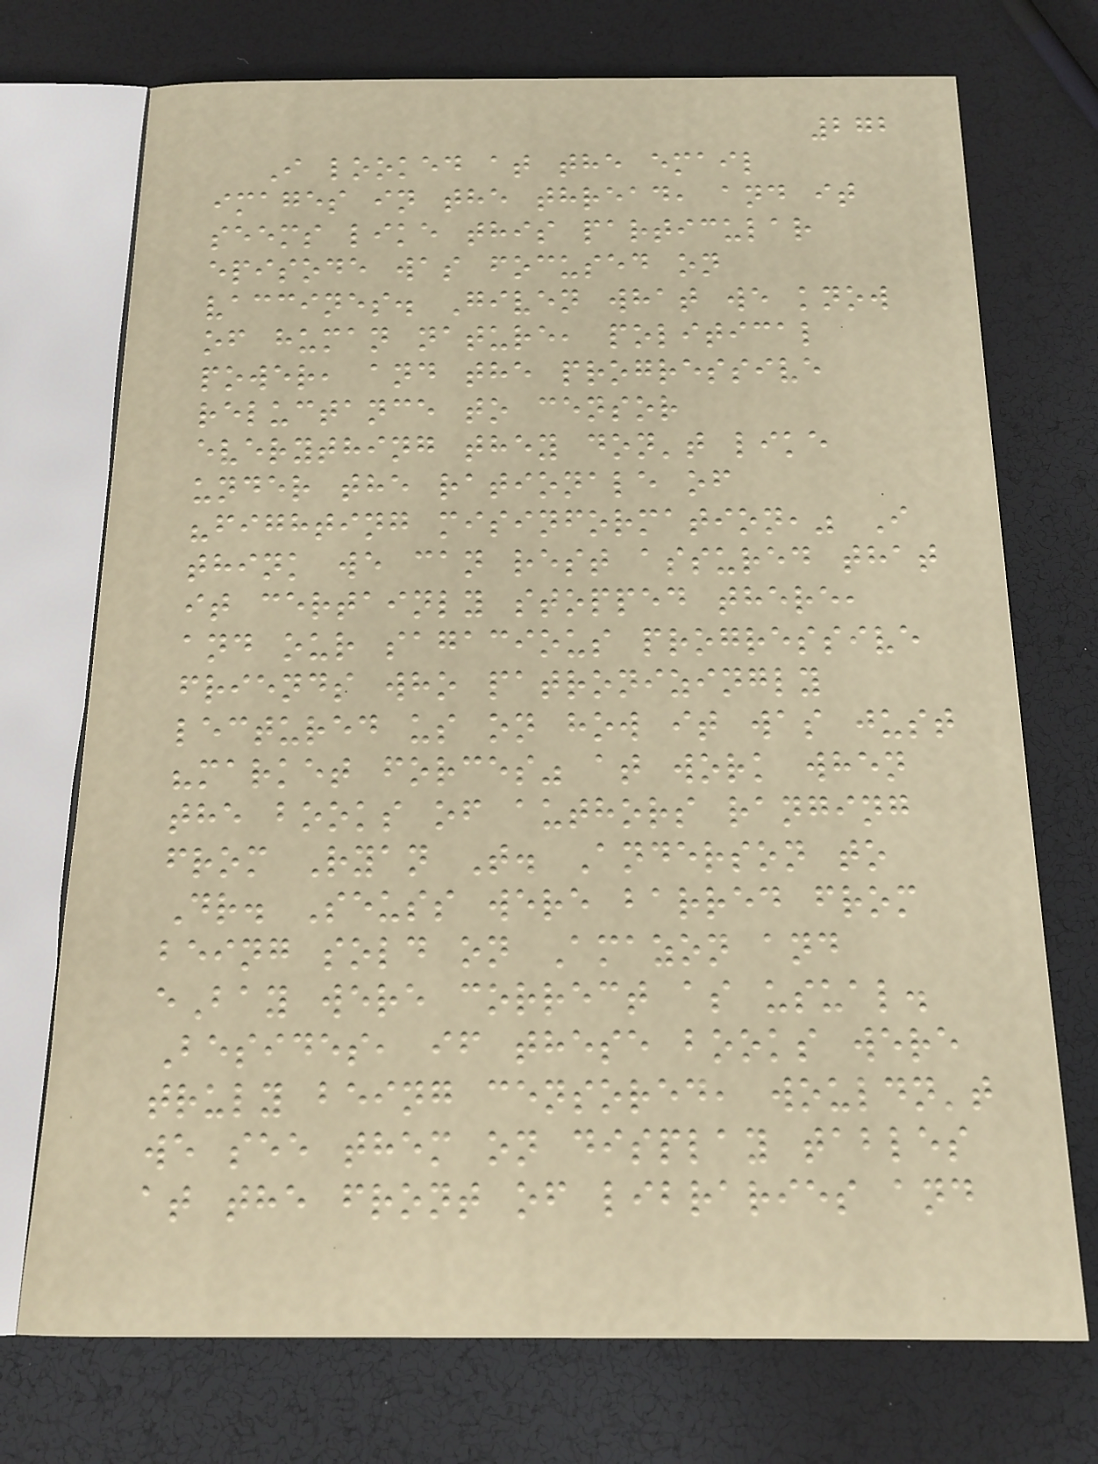272
I looked at the email
images in the thread, and it
seems like this particular
episode was focused on
vaccines. Given what we know
of human nature, political
power, and the progressive
reluctance to censor
everything they don't like
under the rationale of
"fighting misinformation," I
think we can rest assured that
it certainly stopped there,
and our sagacious progressive
friends who patronizingly
lectured us on how it was just
"market forces" at work when
the books of authors ranging
from Ryan T. Anderson to
Dr. Seuss were barred from
being sold on Amazon and
eBay were correct as usual.
Besides, if these books were
truly being censored, wouldn't
we see them on display tables
at the front of libraries and
